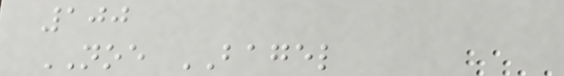100
NOE BAGEL
